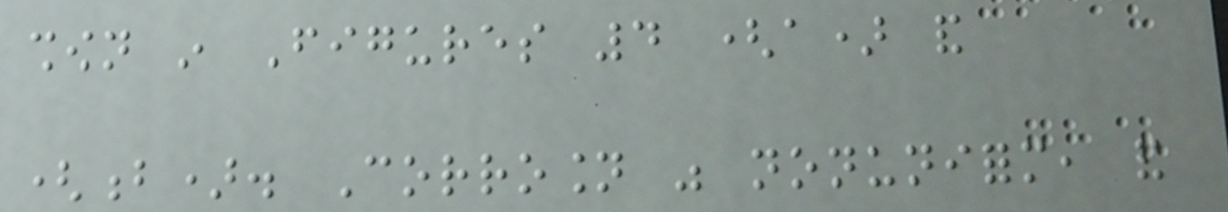shown in Figures 4 (a) and
(b). Corrosion was nonuniform, and
